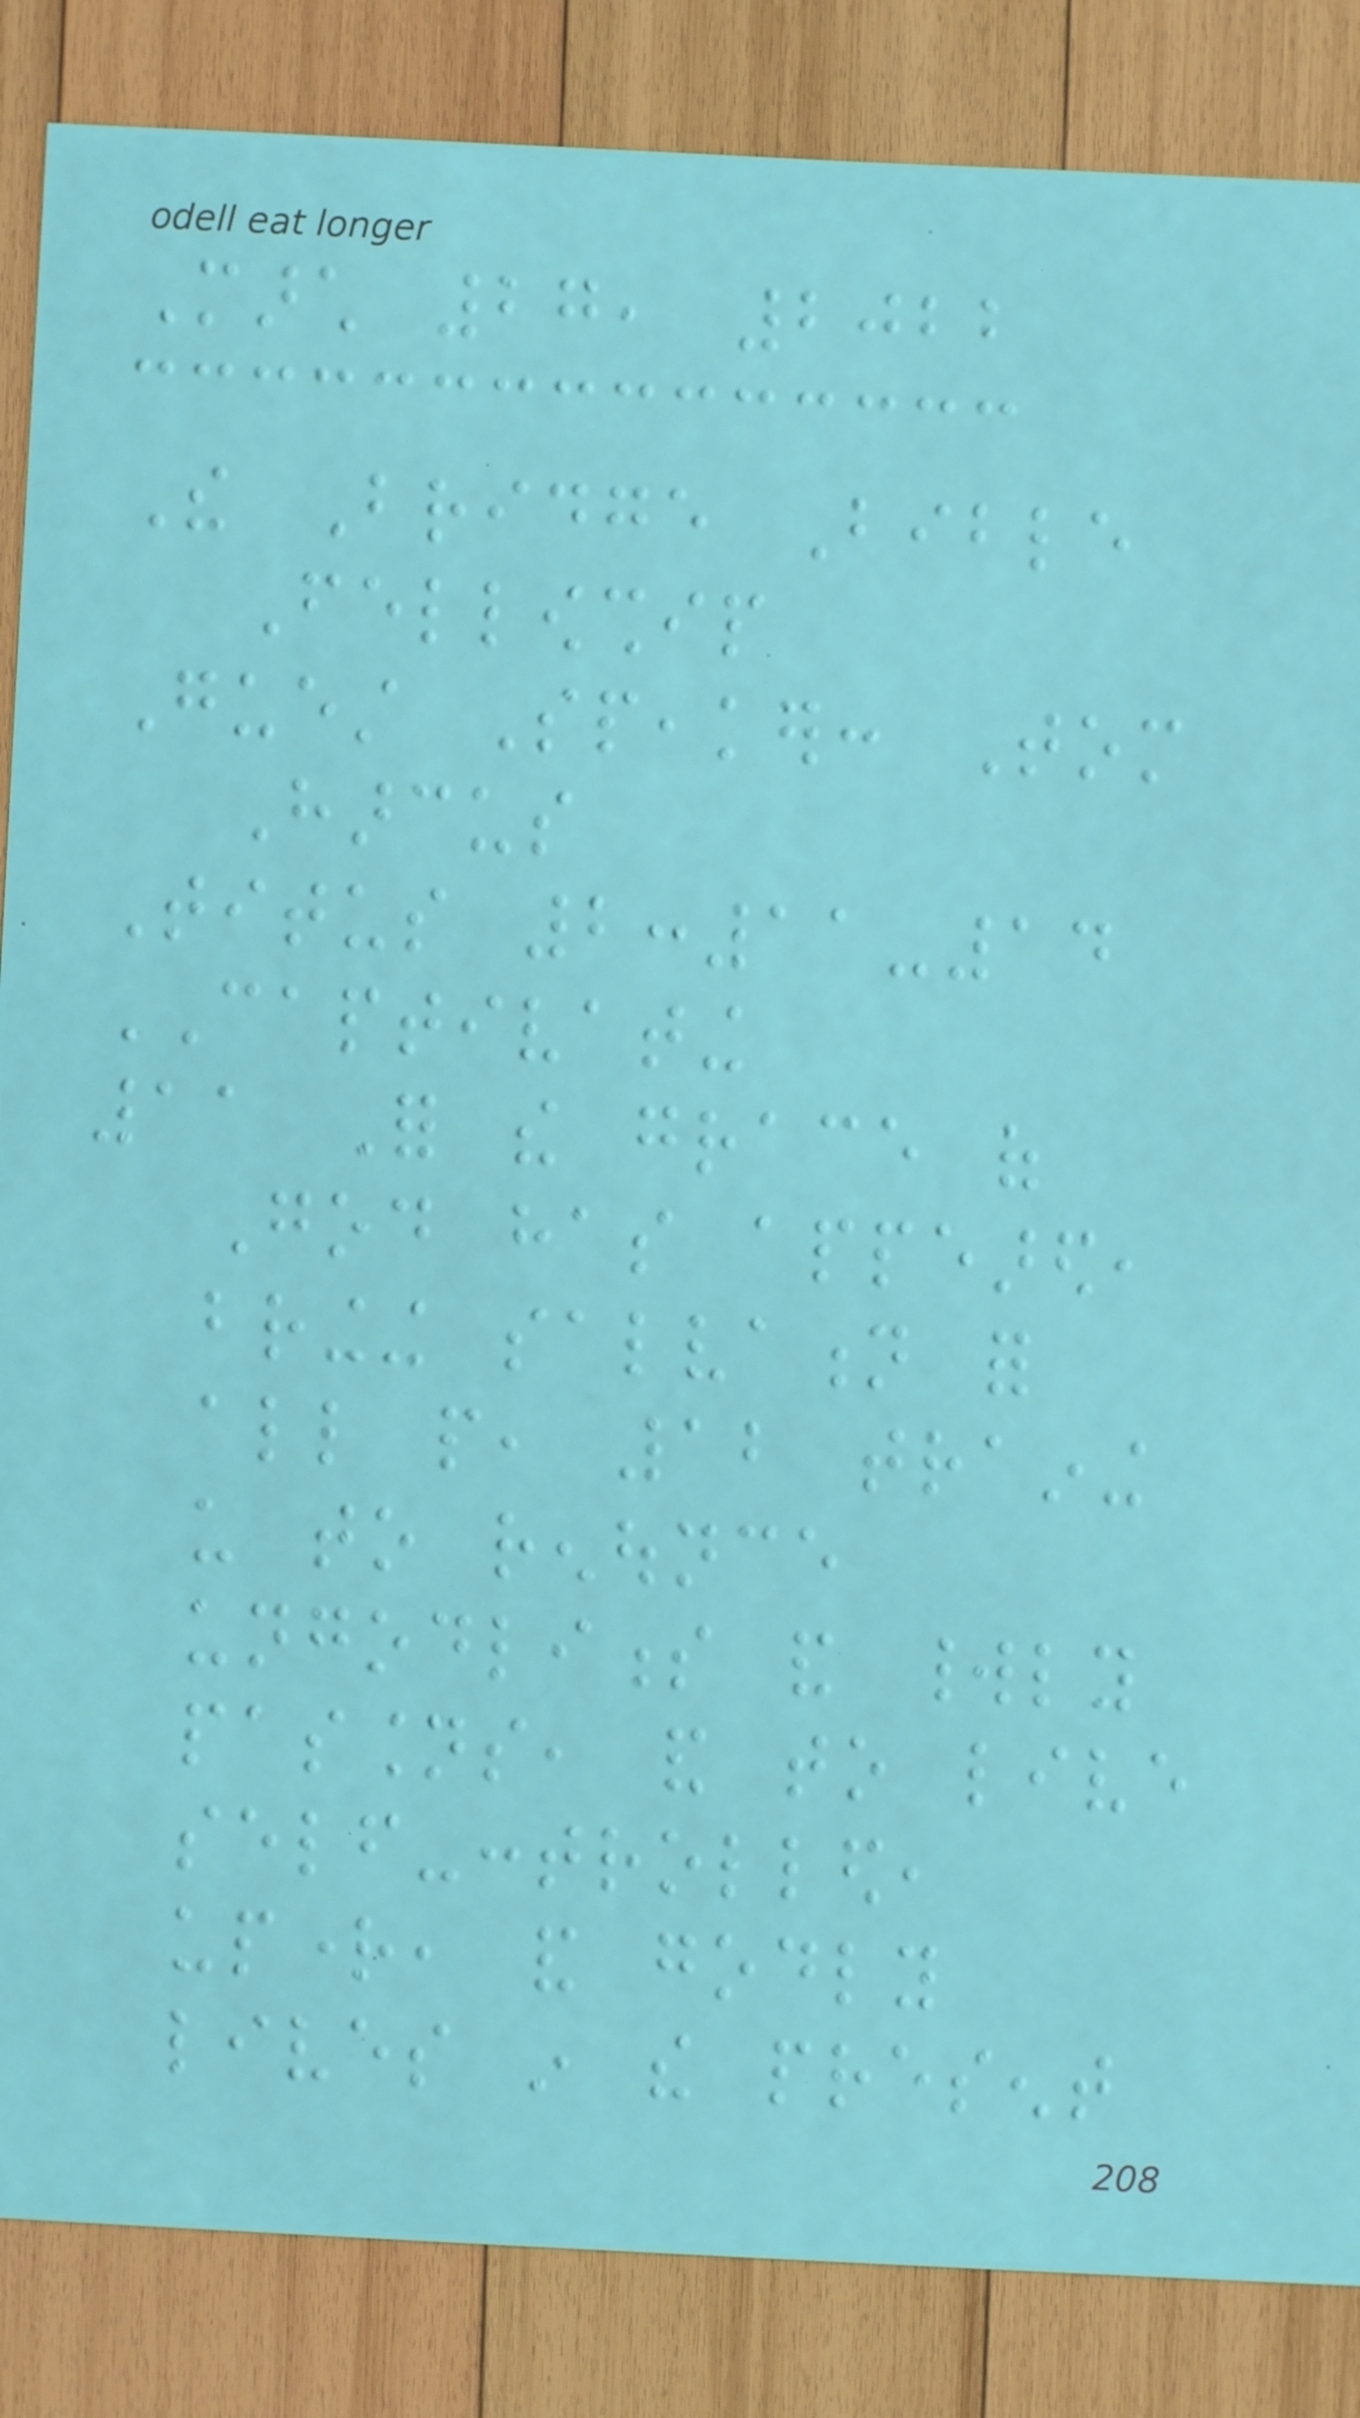March 27, 2022
The Bridge Bible
Fellowship
Guest Speaker: Tom
Harcus
Titus 2:11-14
CAPTIVATING
11 For the grace of
God has appeared,
bringing salvation for
all people, 12 training
us to renounce
ungodliness and worldly
passions, and to live
self-controlled,
upright, and godly
lives in the present
